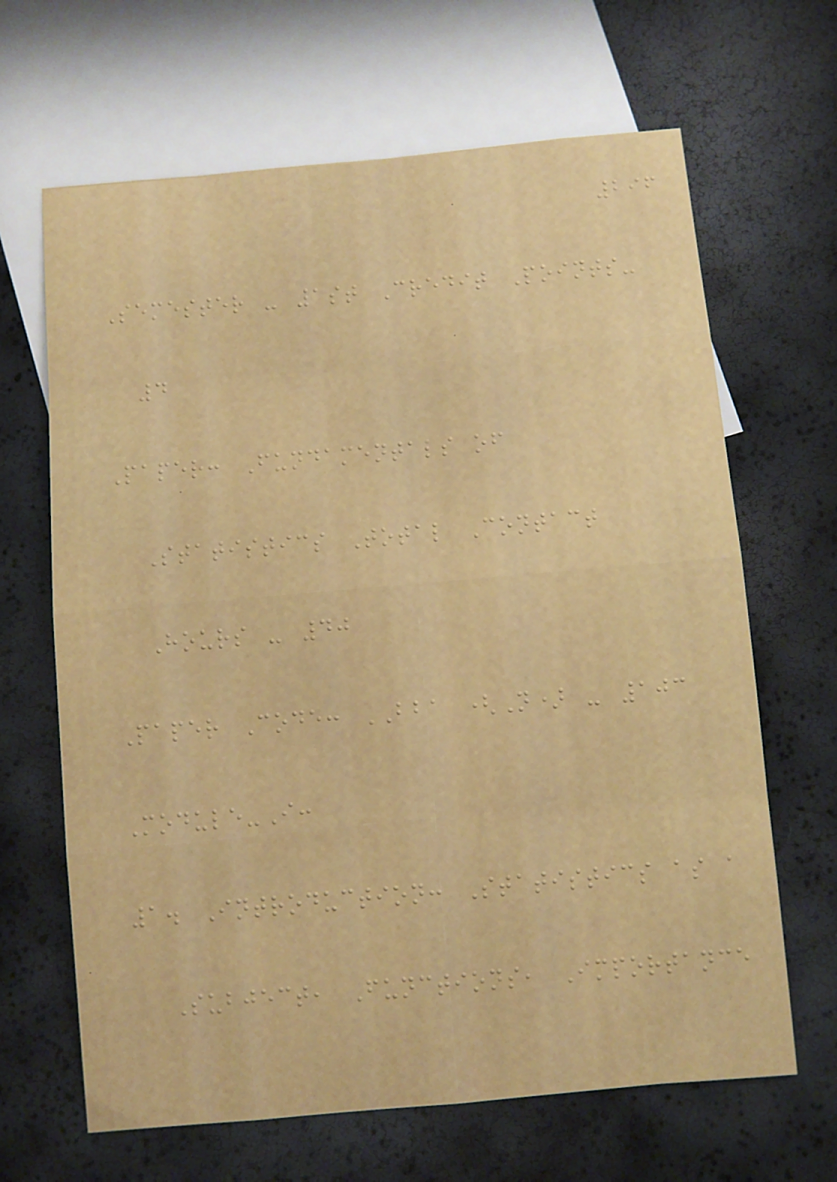296
Semester - 1st Credit Points-
4
Paper: Fundamentals of
Statistics Total Contact
Hours - 40
Paper Code: BBA (N) - 103
Module-I:
1. Introduction: Statistics as a
Subject, Functions, Importance
